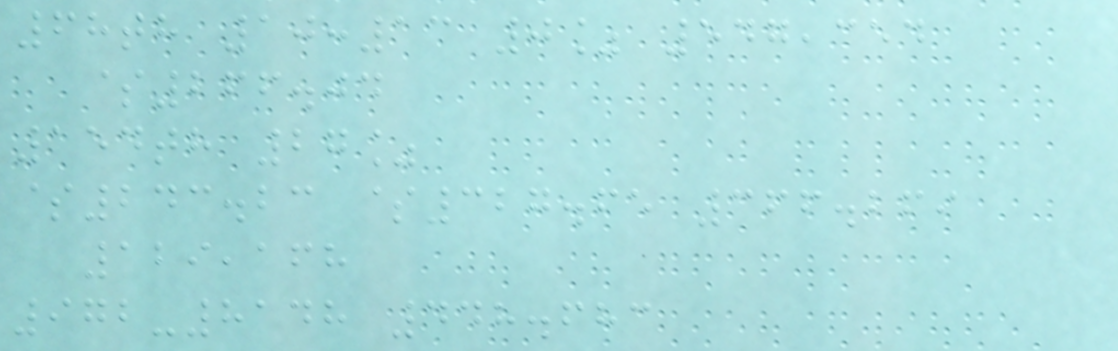68th 10:13 0% 547,354
$266.04
154th 27%
$243.23 $327.65 366.269
129,168
972-8148 448.683
